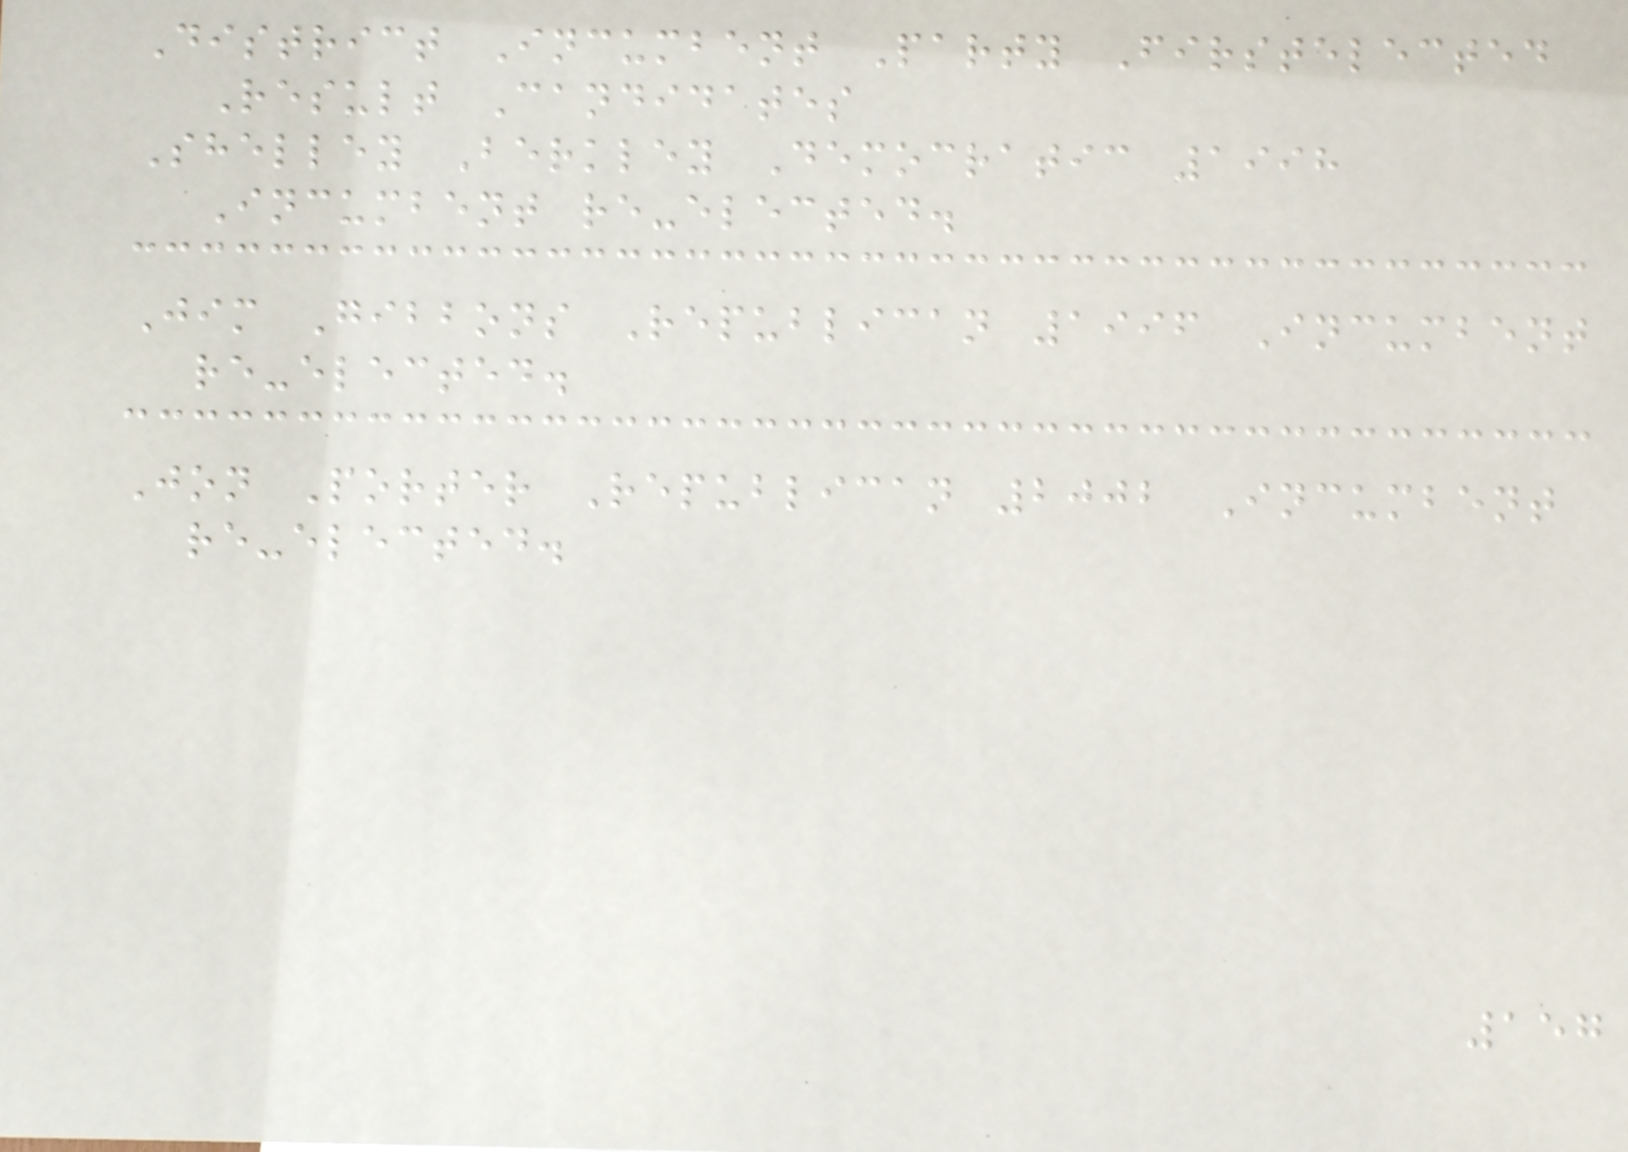District Incumbent Party Firstelected
Result Candidates
Shelley Berkley Democratic 1998
Incumbent re-elected.
Jim Gibbons Republican 1996 Incumbent
re-elected.
Jon Porter Republican 2002 Incumbent
re-elected.
157
